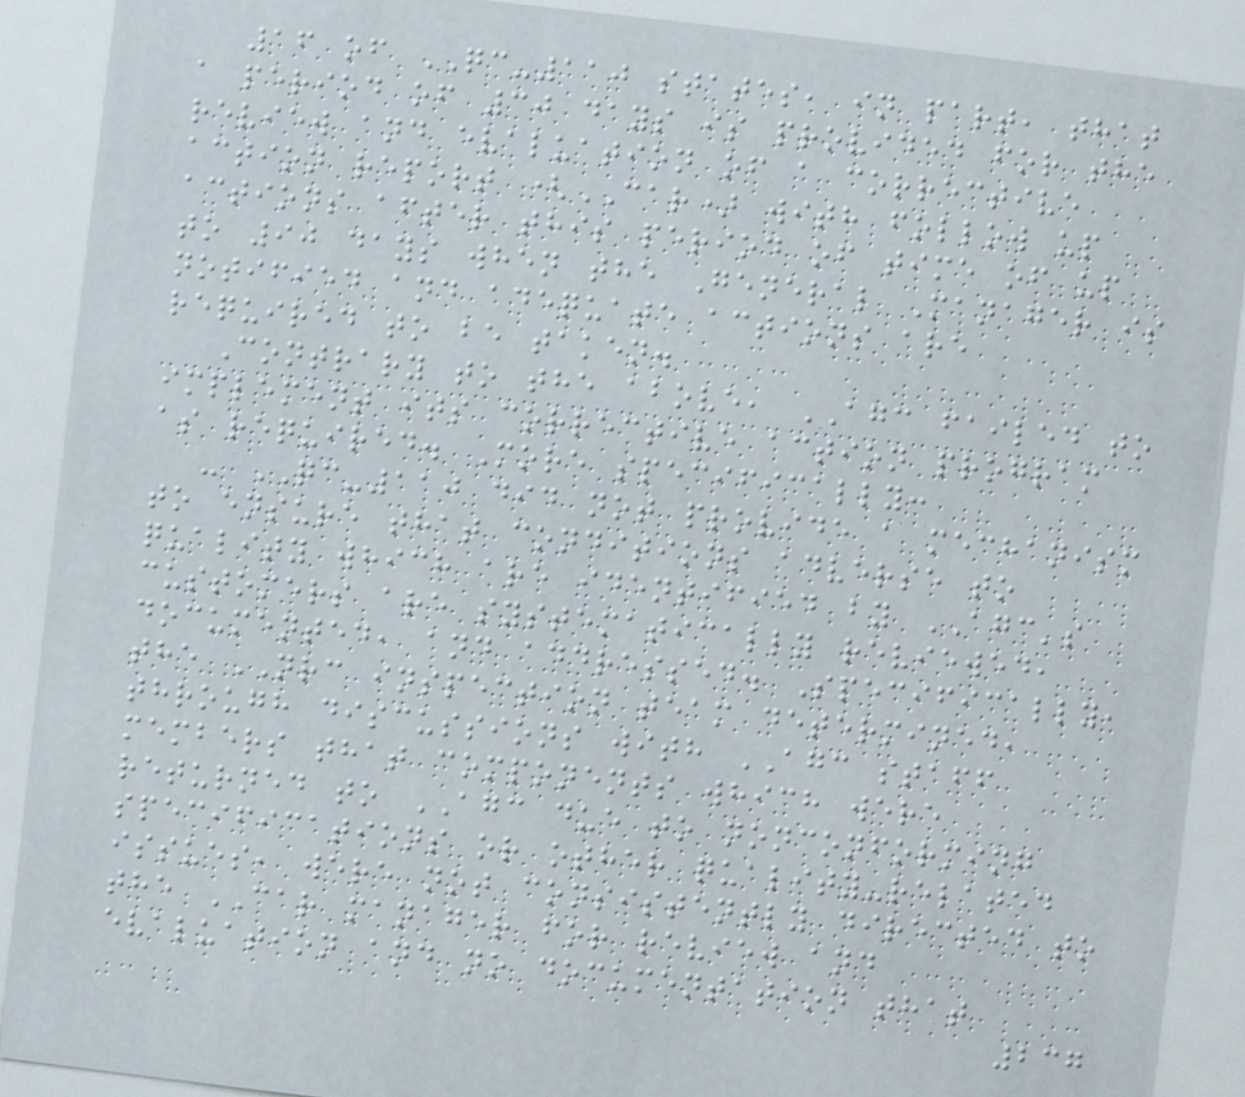16 of QC-110 states, in part, that
a period of 30 days is provided for the
review and evaluation of a corrective
action report (CAR) with follow up
actions after this period of time of up
to 90 days when the General Manager is
notified and adequate actions are
required to be taken.
Contrary to the above, AGC failed to
implement its corrective action program
as required. More specifically:
- QC-110 did not provide a mechanism
to ensure that conditions adverse to
quality which are identified by AGC's
customers are systematically reviewed,
documented, and addressed. Specifically,
the NRC inspection team determined,
through discussions with AGC staff
members that components which were
returned to AGC due to nonconforming
specifications or other quality-related
issues, were not consistently directed to
the CAR manager for review and
evaluation and no documentation that
237
